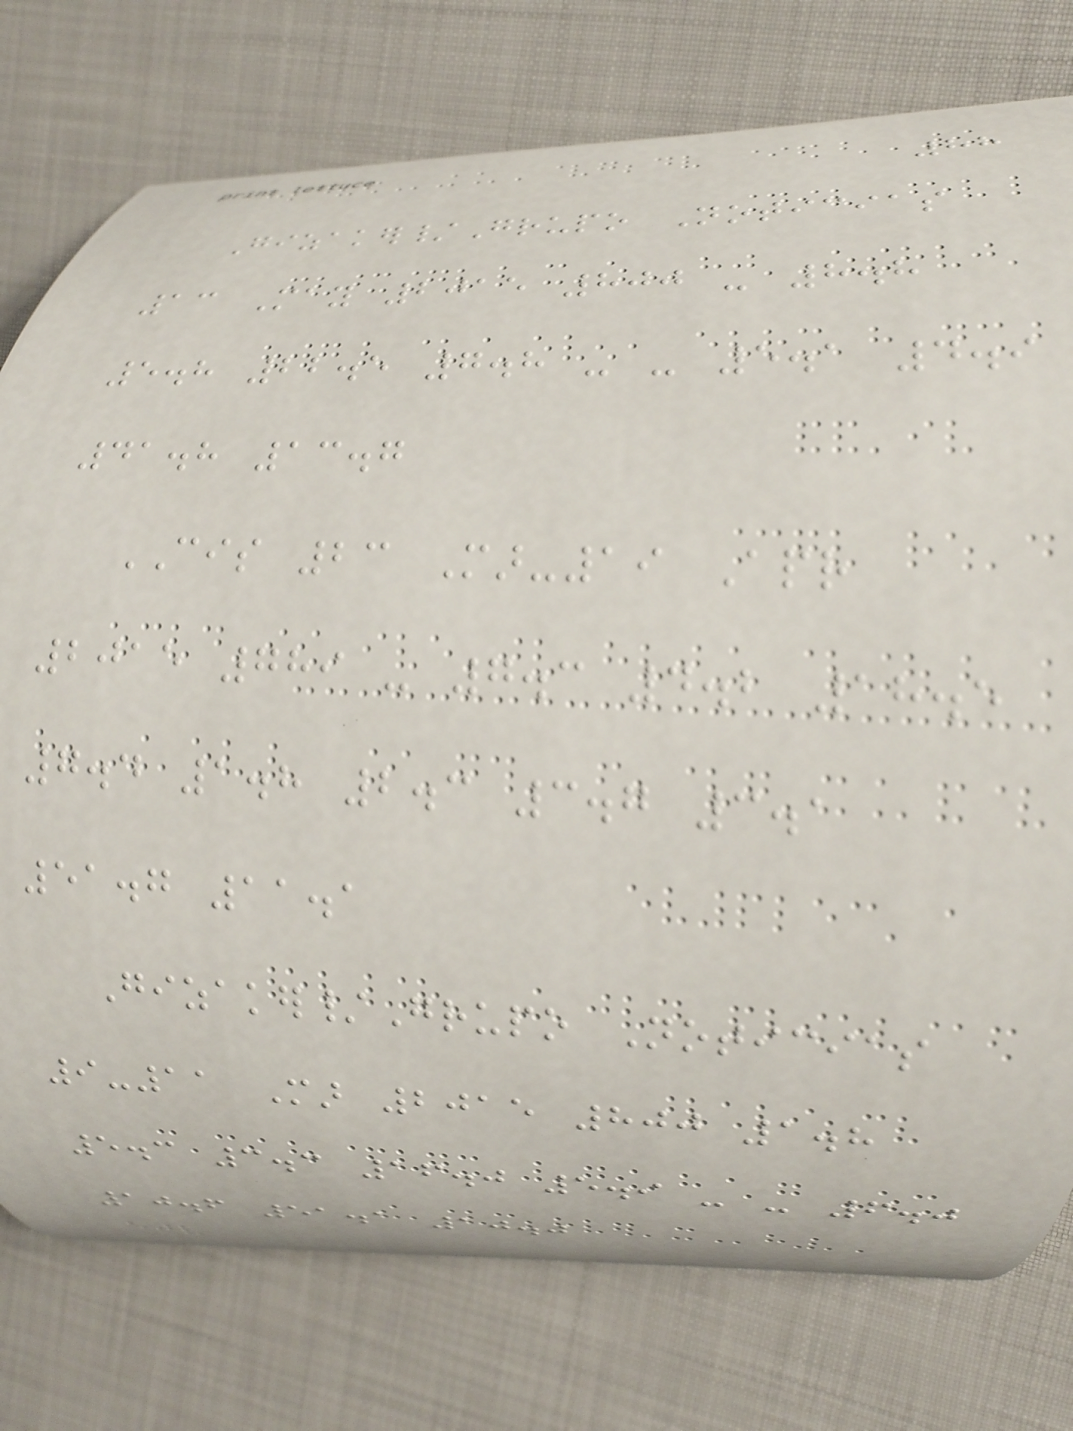88
Gizaker/Grupo Noticias
13 May 2015 800 - 8.8
5.8 22.5 7.8 - - 5.1 4.9
41.8 13.7
CIS 23 Mar-19 Apr
2015 789 - 7.3 4.2 18.5
7.4 1.8 2.3 3.7 3.1
51.7 11.1
Gizaker/Grupo Noticias
9-11 Mar 2015 800 1.8
5.3 3.3 16.0 5.9 - - 6.0
10.6 51.1 10.0
